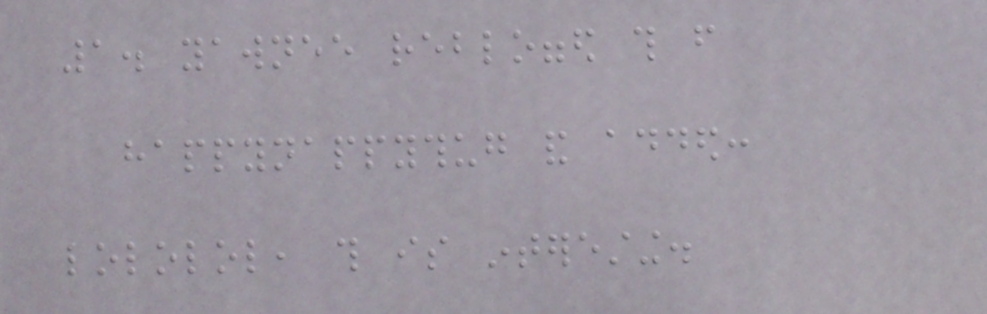1. yawnee reblogged this from
happynappythug and added:
lololol, this is interesting.
